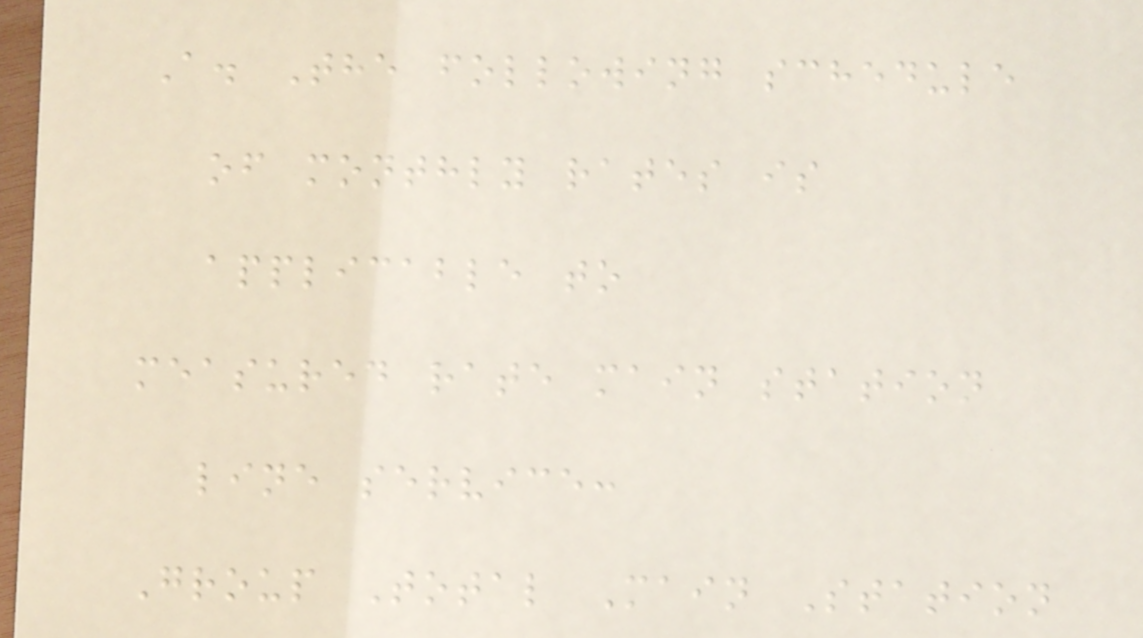A. The following schedule
of monthly rates is
applicable to
measured rate main station
line service:
Group Total Main Station
